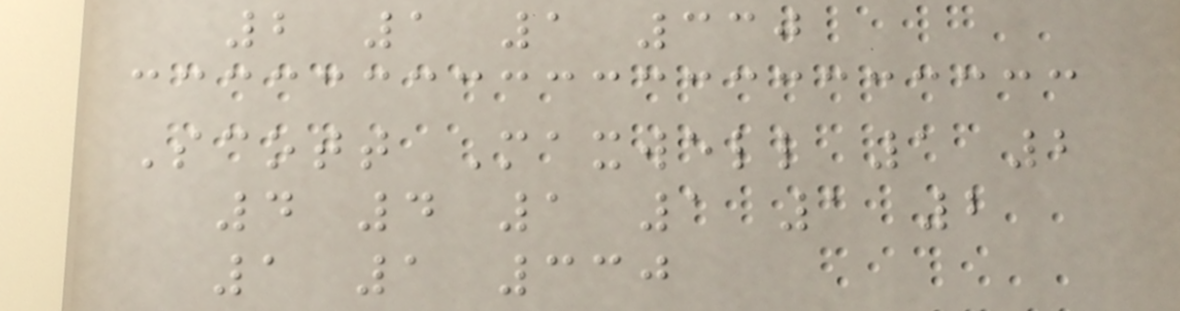2 1 1 330
Scott Maxwell 1 2
4 4 1 1 1 2
1 1 330
